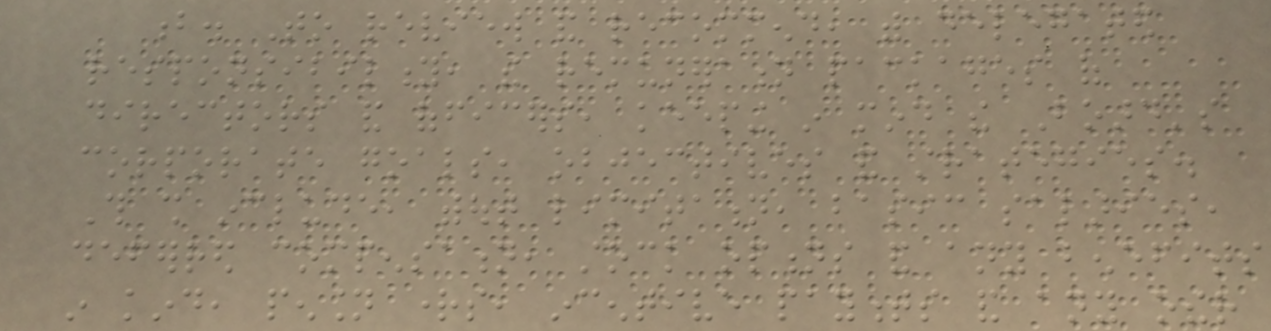b. To review and recommend, with delegated
responsibility, the remuneration packages of
directors and officers, keeping in mind the Board's
corporate goals, objectives and strategies.
This shall include, without limitation, basic salaries,
deferred compensation, stock options and any benefits
in kind, pension rights, incentive payments and any other
